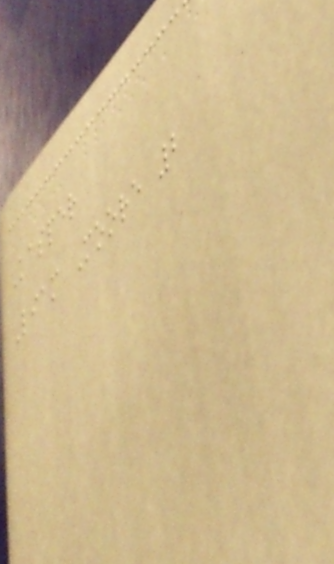Kasper
Liam Moore 2
